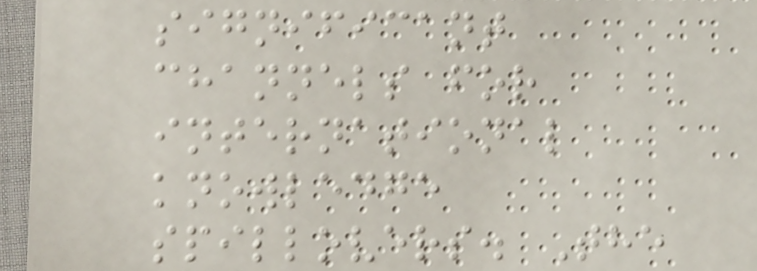significant
channels for
international
knowledge
spillovers. The
